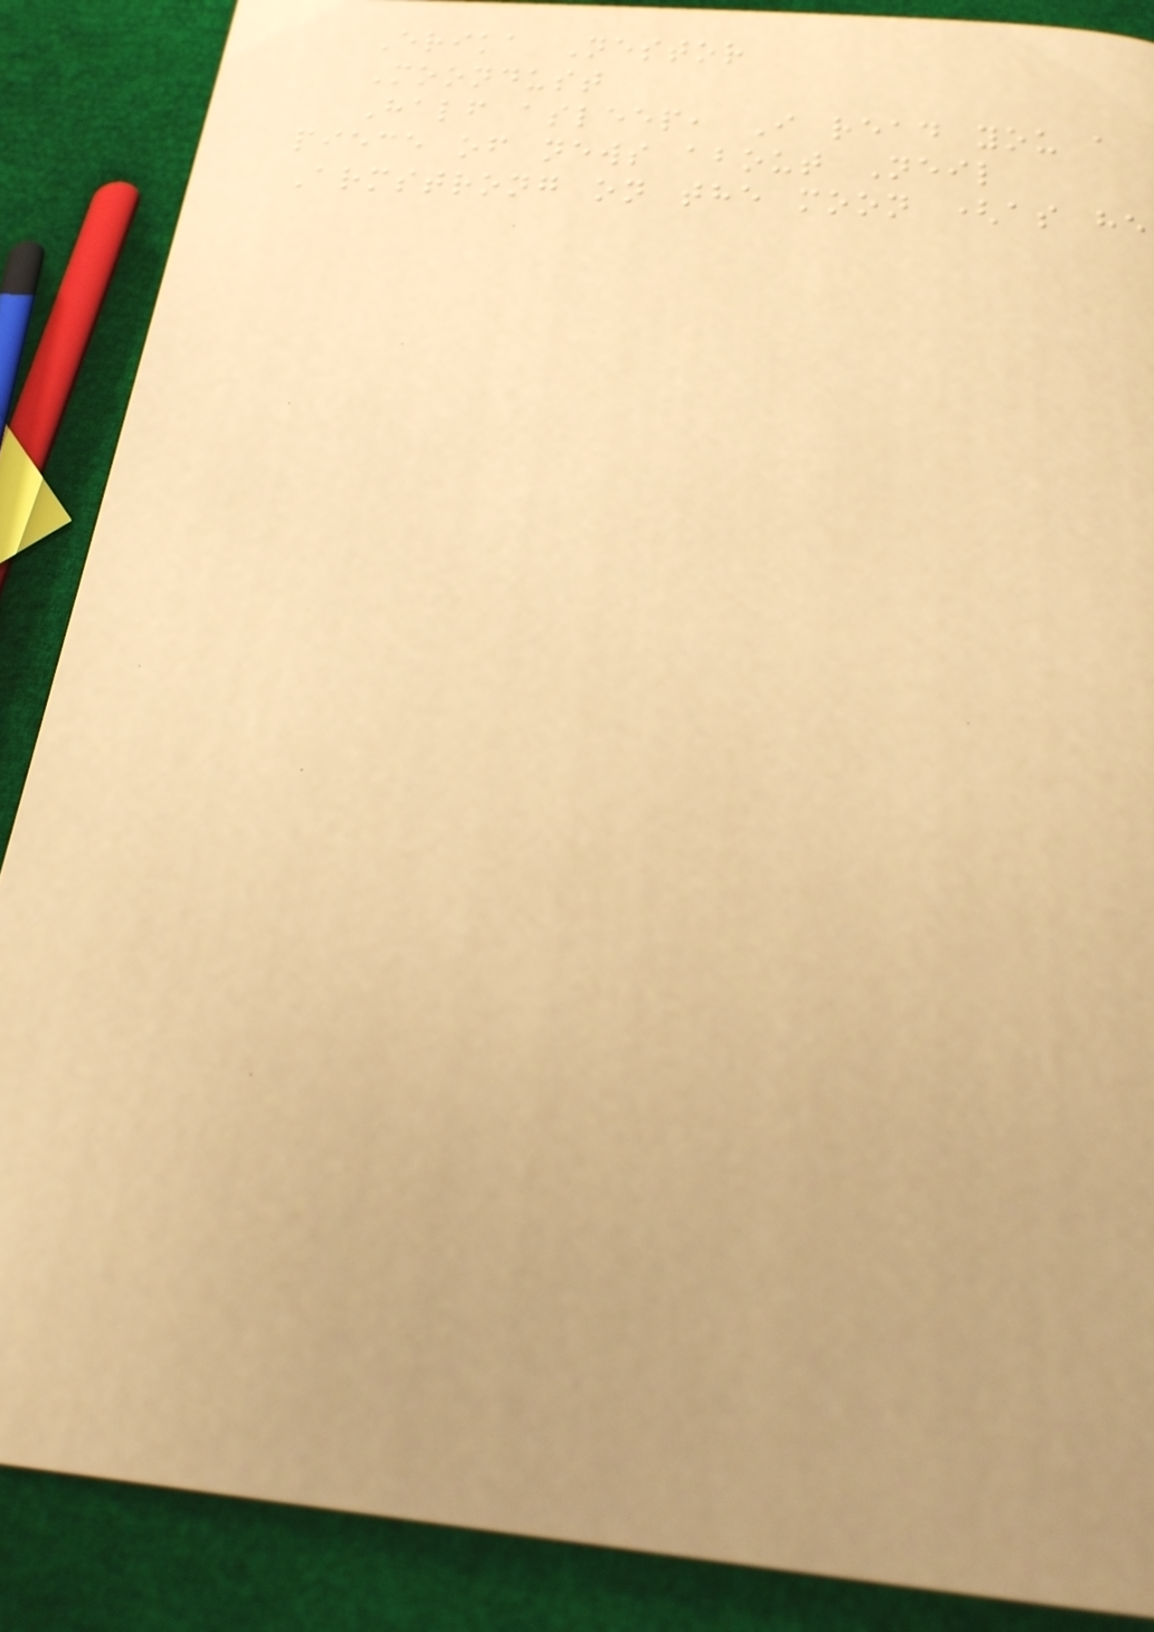Erika Nestor
Moondust
Half asleep, I read you a
piece of news about Neil
Armstrong on the moon (as he
